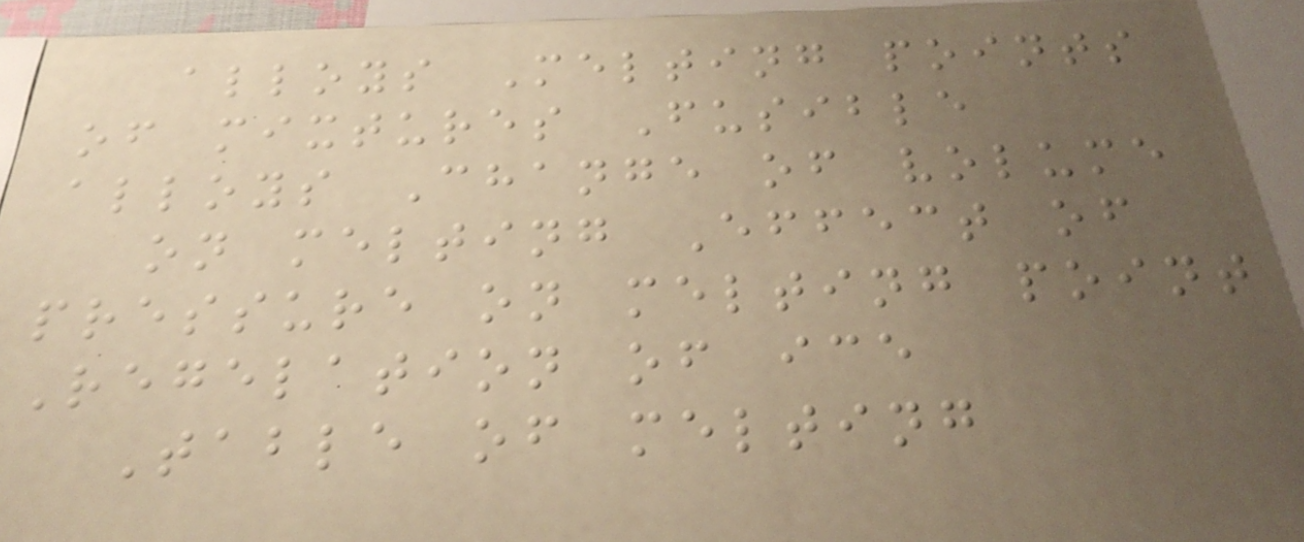alloys Melting points
of mixtures Fusible
alloys Change of volume
on melting Effect of
pressure on melting point
Regelation of ice
Table of melting
